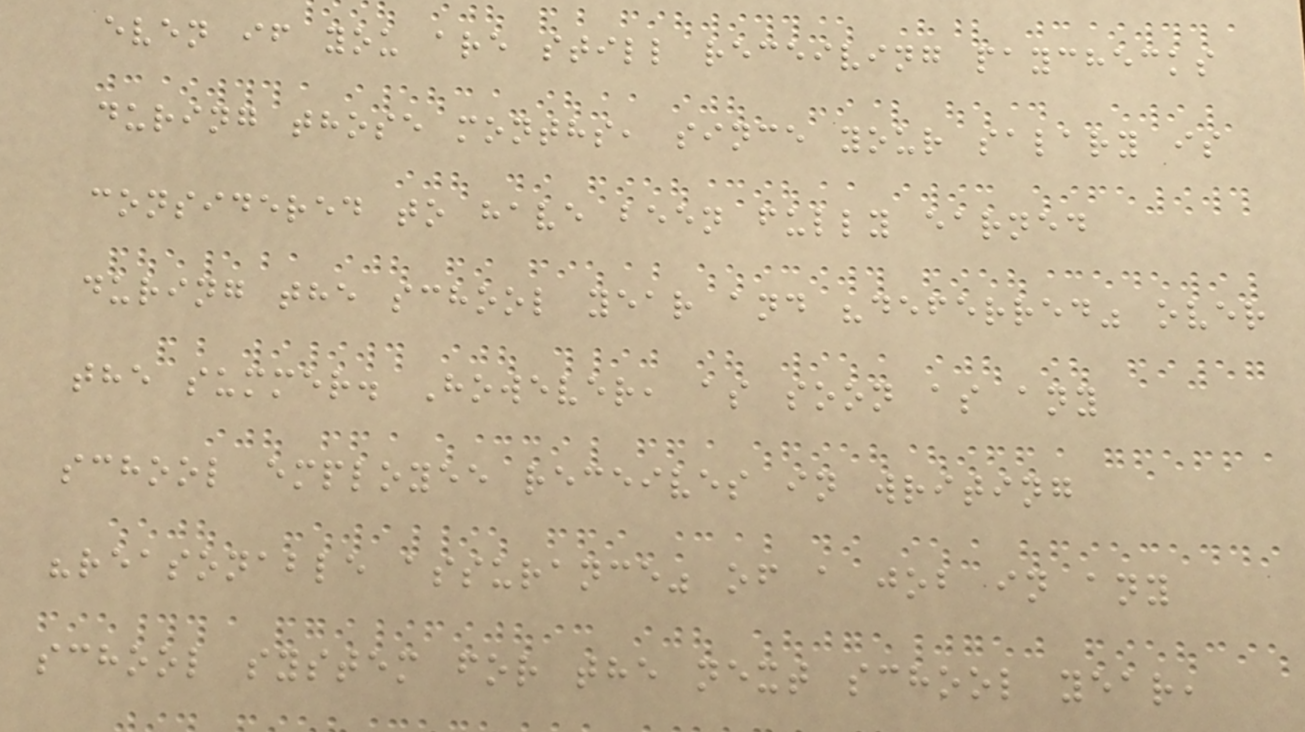even if you are still receiving paychecks
during those months, since your salary is
considered to have been fully earned
during the school year and "deferred" over
the summer. However, as soon as any
school employee receives in writing
"reasonable assurance" of a job in any
school system for the next school year,
